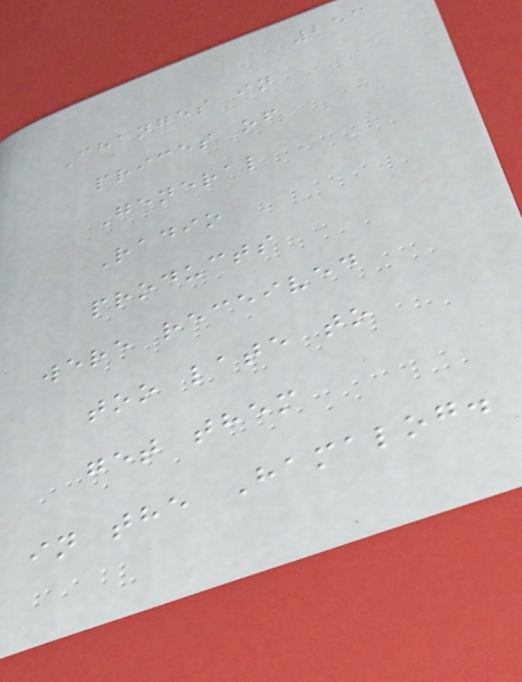253
Changes in
prices of
General
Radio
products
were received
too late to
get them
in the Hamalog.
